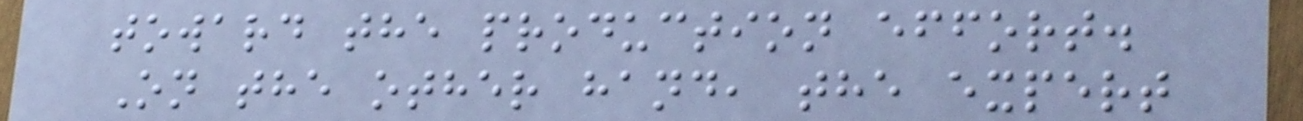toward the production effort.
On the other hand, the expert
